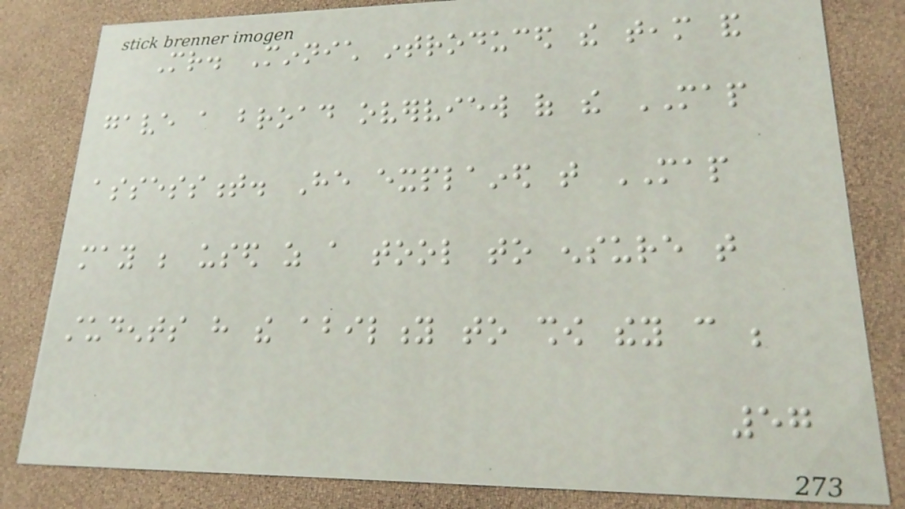Mr. Minnich introduced the team and
gave a broad overview of the MAP
assessment. He explained that MAP
may be used as a tool to ensure that
students have the ability to show they can be
57
